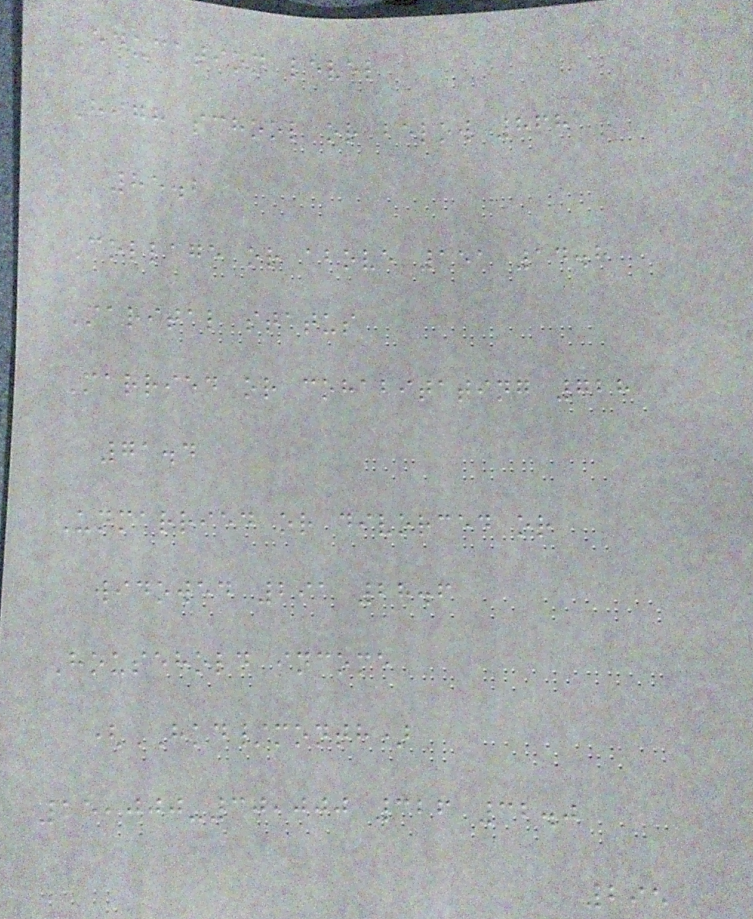Education level
High school or below 868
85.2
Collage or above 151 14.8
Marital status
Married or cohabitating 728
71.4
Unmarried or divorced or
widowed 291 28.6
Household income
(HKD/month)
15,000-30,000 326 32.0
295
